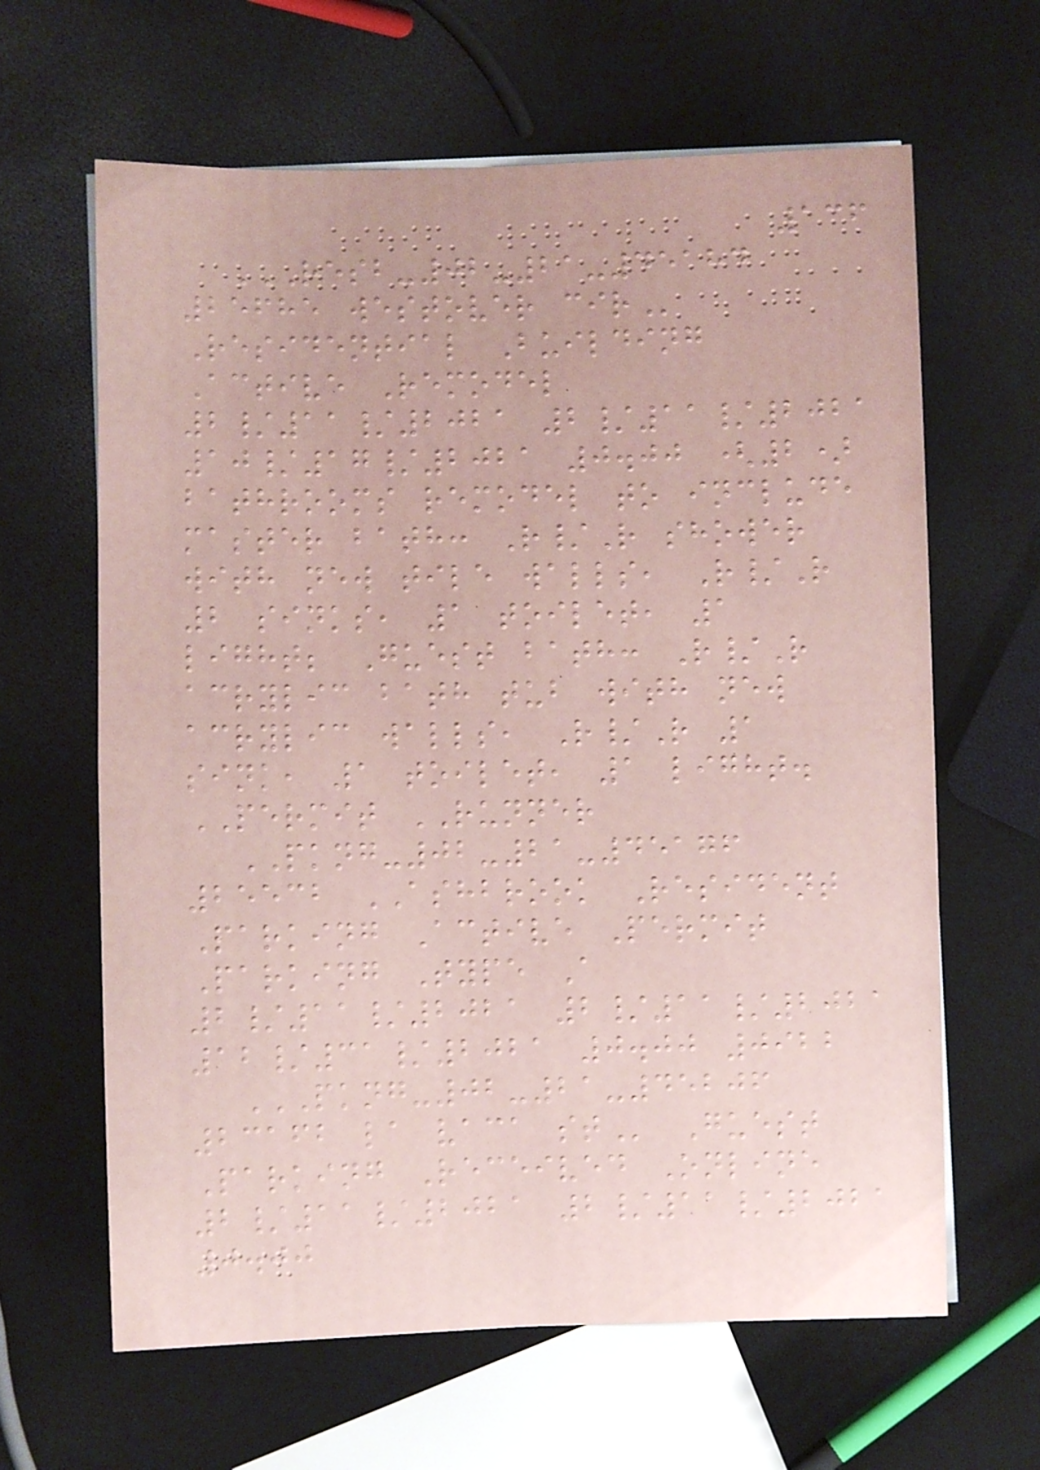136
RESB-02-21-45184
25685 WESTOVER CIR
Residential Building
Active Remodel
2/11/2021 2/11/2021
10/17/2021 0.00 (2)
bathrooms remodel to include
master bath: R/R shower
with new tile walls, R/R
2 sinks, 1 toilet, 1
light; Guest bath: R/R
acrylic bath tub with new
acrylic walls, R/R 1
sink, 1 toilet, 1 light.
PERMIT RUNNER
PKNG-02-21-45176
25532 ASHBROOK Resident
Parking Active Permit
Parking Type A
2/11/2021 2/11/2021
12/31/2021 0.00 0922
PKNG-02-21-45206
23162 LA VACA ST Guest
Parking Received Online
2/11/2021 2/11/2021
0.00
